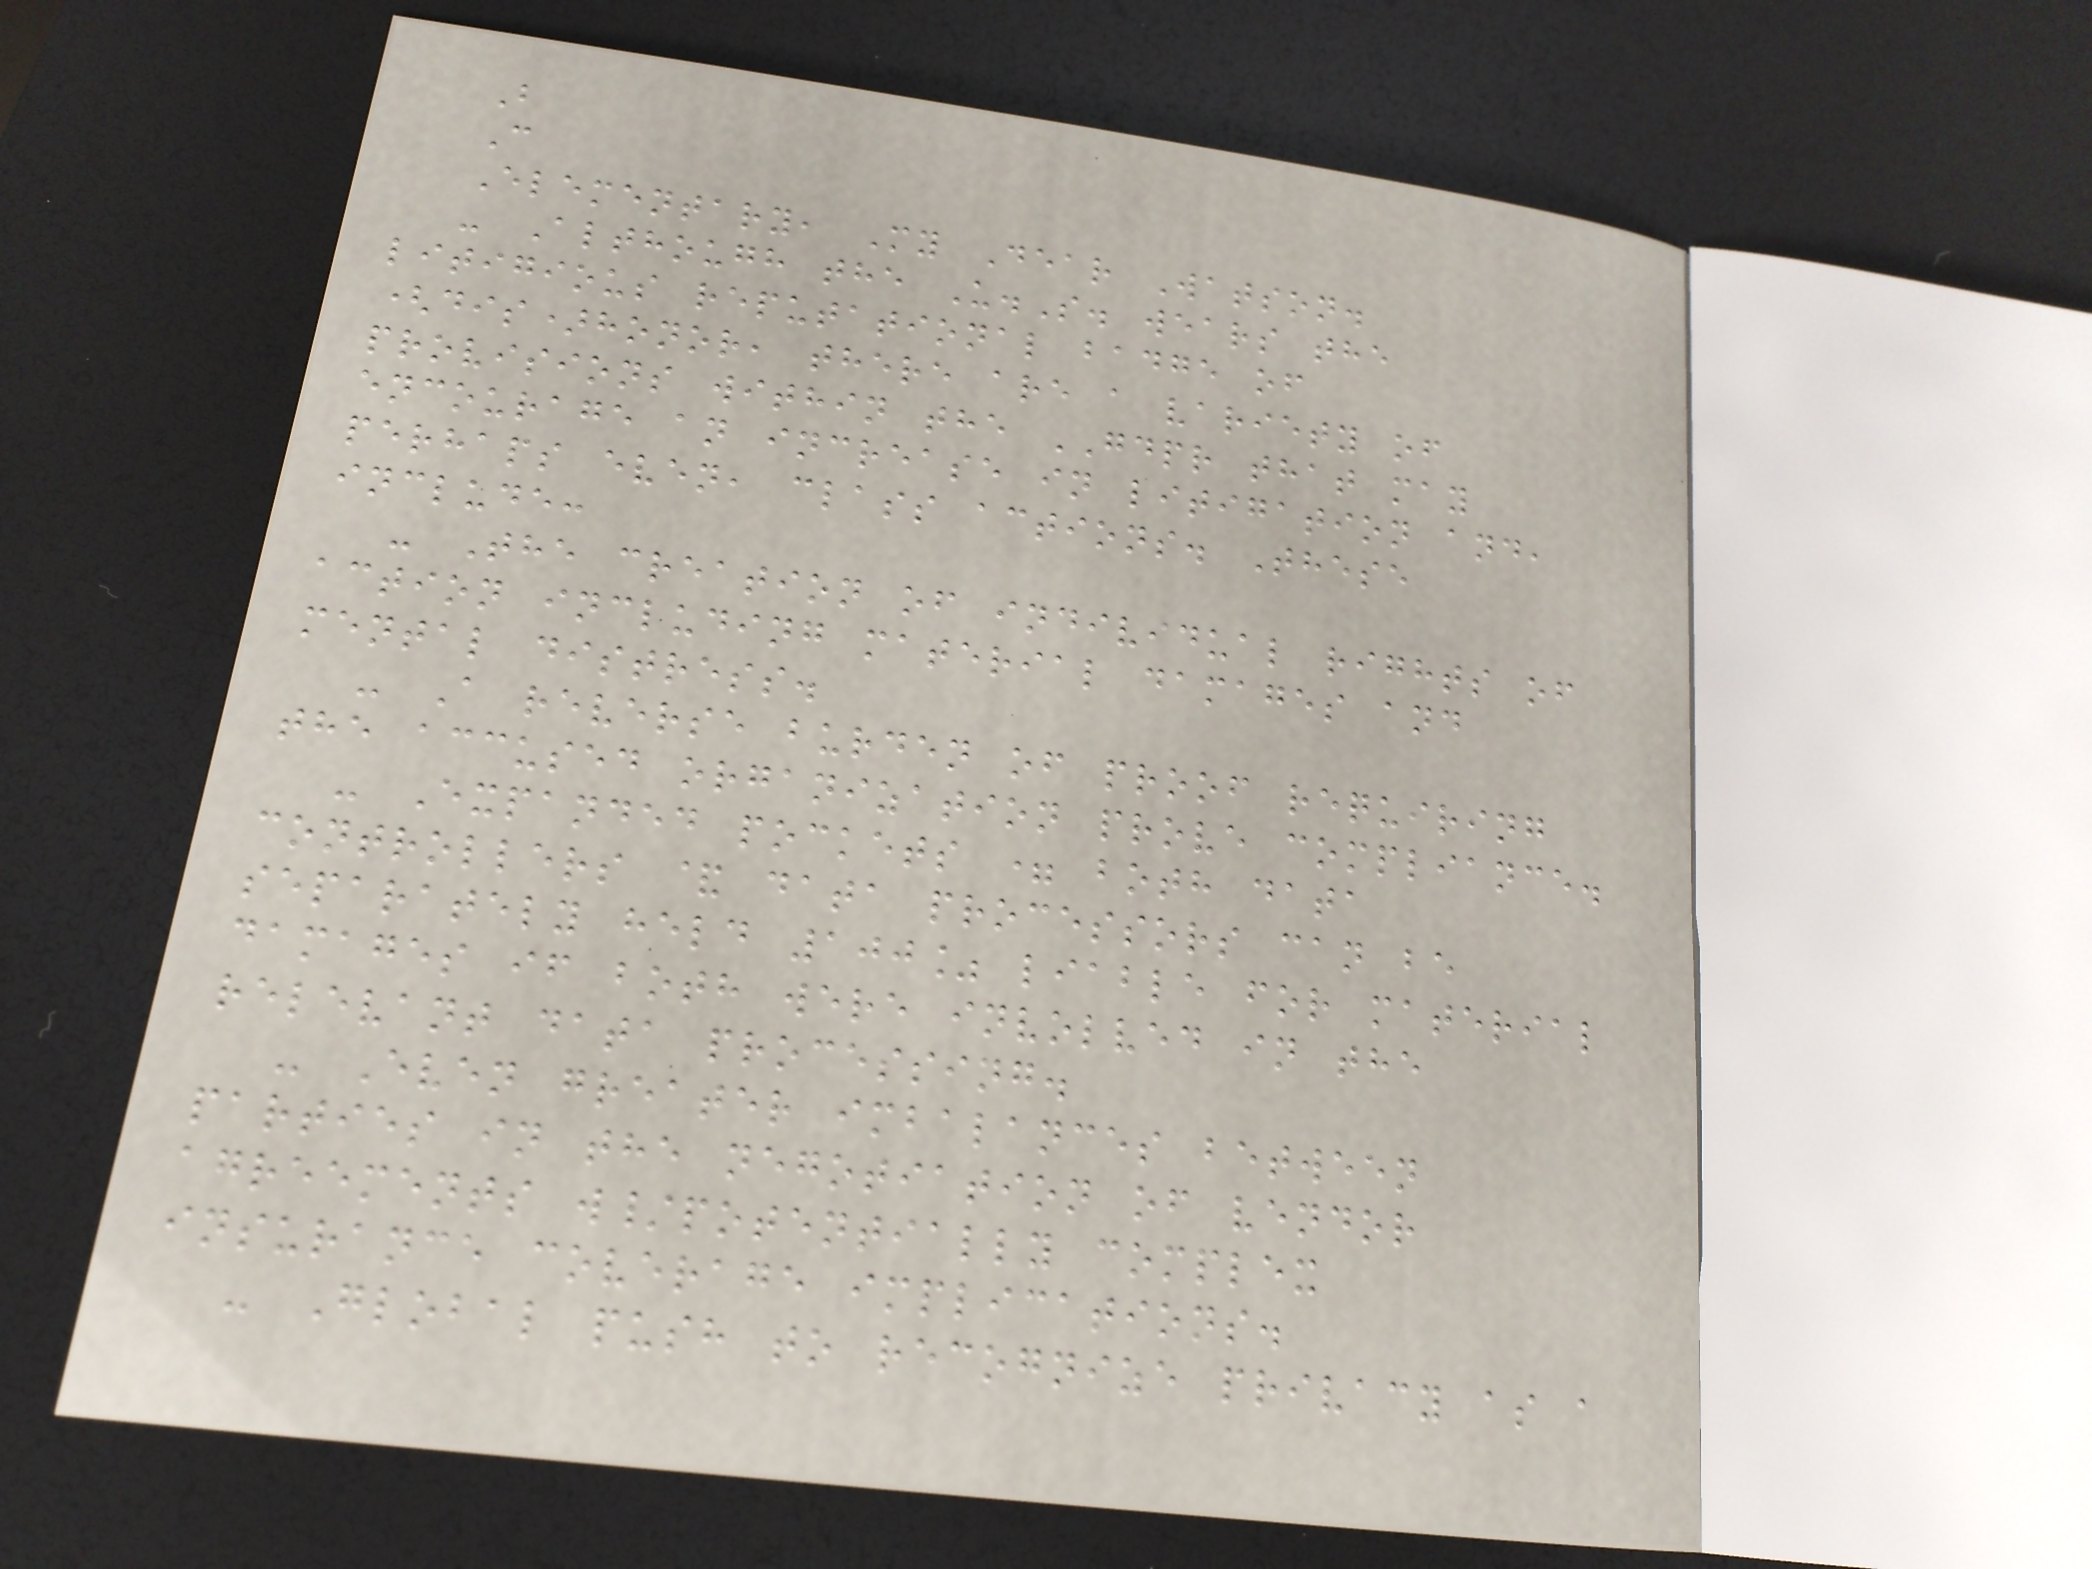B
C
Elementary, My Dear Watson.
- Although the U.S. wears the
litigious reputational badge of
(dis)honor, there are a variety of
provisions within the GDPR that may
encourage an increase in litigation and,
perhaps even, class actions. These
include:
- The creation of individual rights of
action including material damages and
mental distress.
- A reverse burden of proof requiring
the accused organization prove compliance.
- Expanded pockets = both data
controllers & data processors can be
separately held 100% liable for material
damages if both were involved in the
relevant data processing.
- Even greater imbalances between
parties in the negotiation of vendor
agreements w/potentially complex
insurance coverage implications.
- Global push to recognize privacy as a
